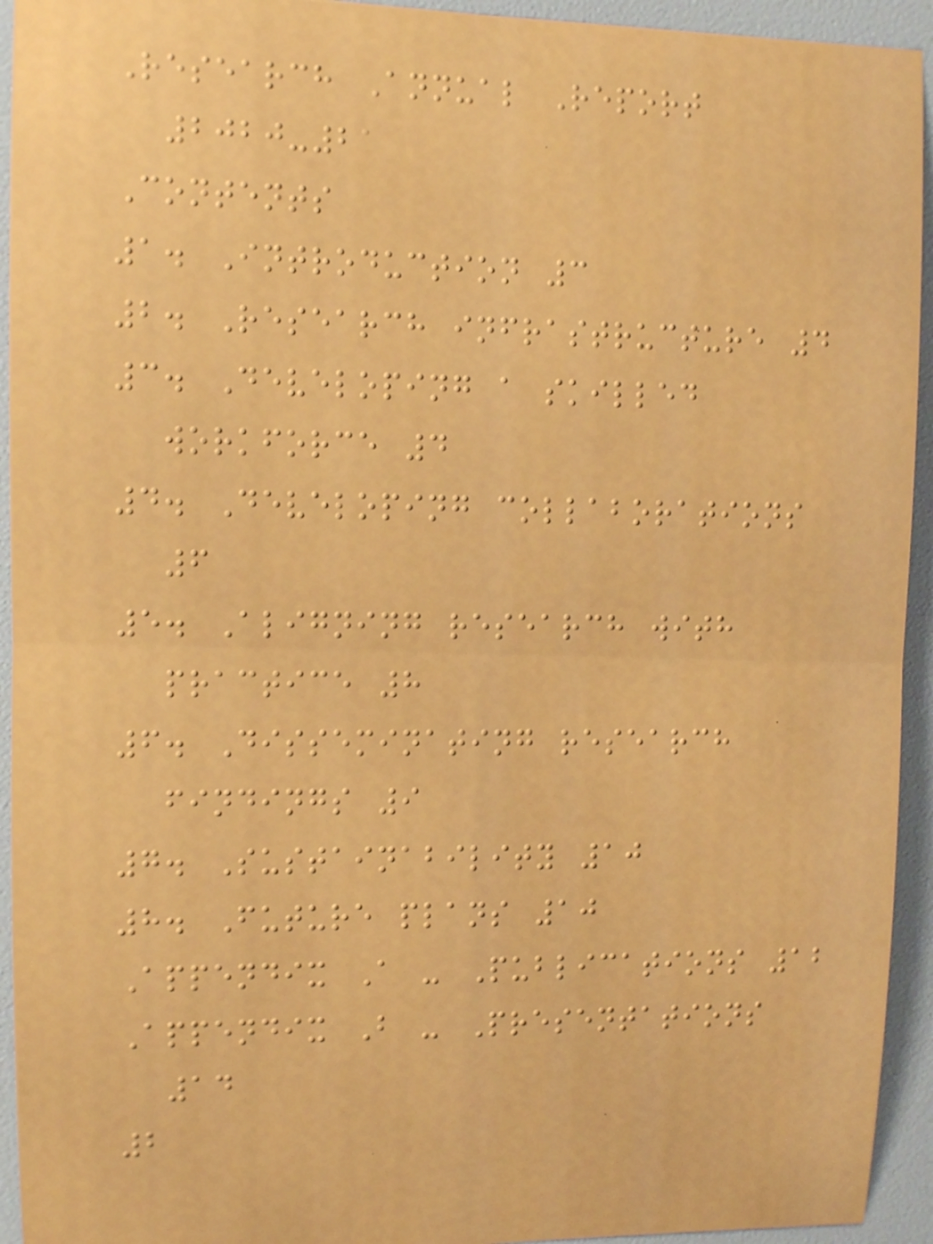Research Annual Report
2020-21
Contents
1. Introduction 3
2. Research infrastructure 4
3. Developing a skilled
workforce 4
4. Developing collaborations
6
5. Aligning research with
practice 8
6. Disseminating research
findings 9
7. Sustainability 10
8. Future plans 10
Appendix A - Publications 12
Appendix B - Presentations
14
2
